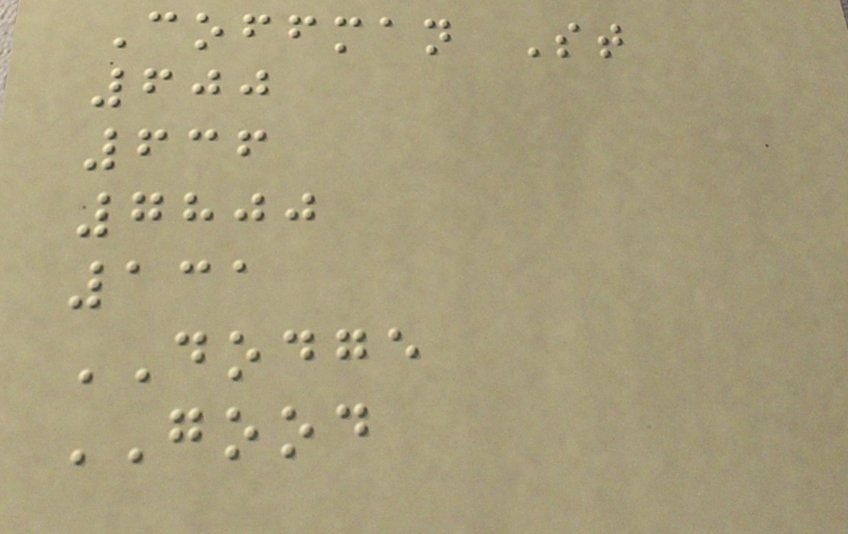Coffman St
600
636
7800
131
DODGE
GOOD
